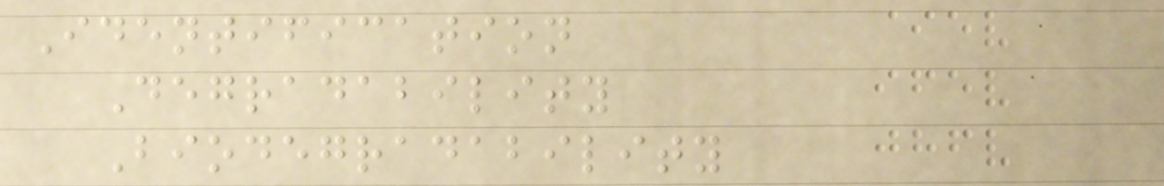Identification
Degradability
Biodegradability
